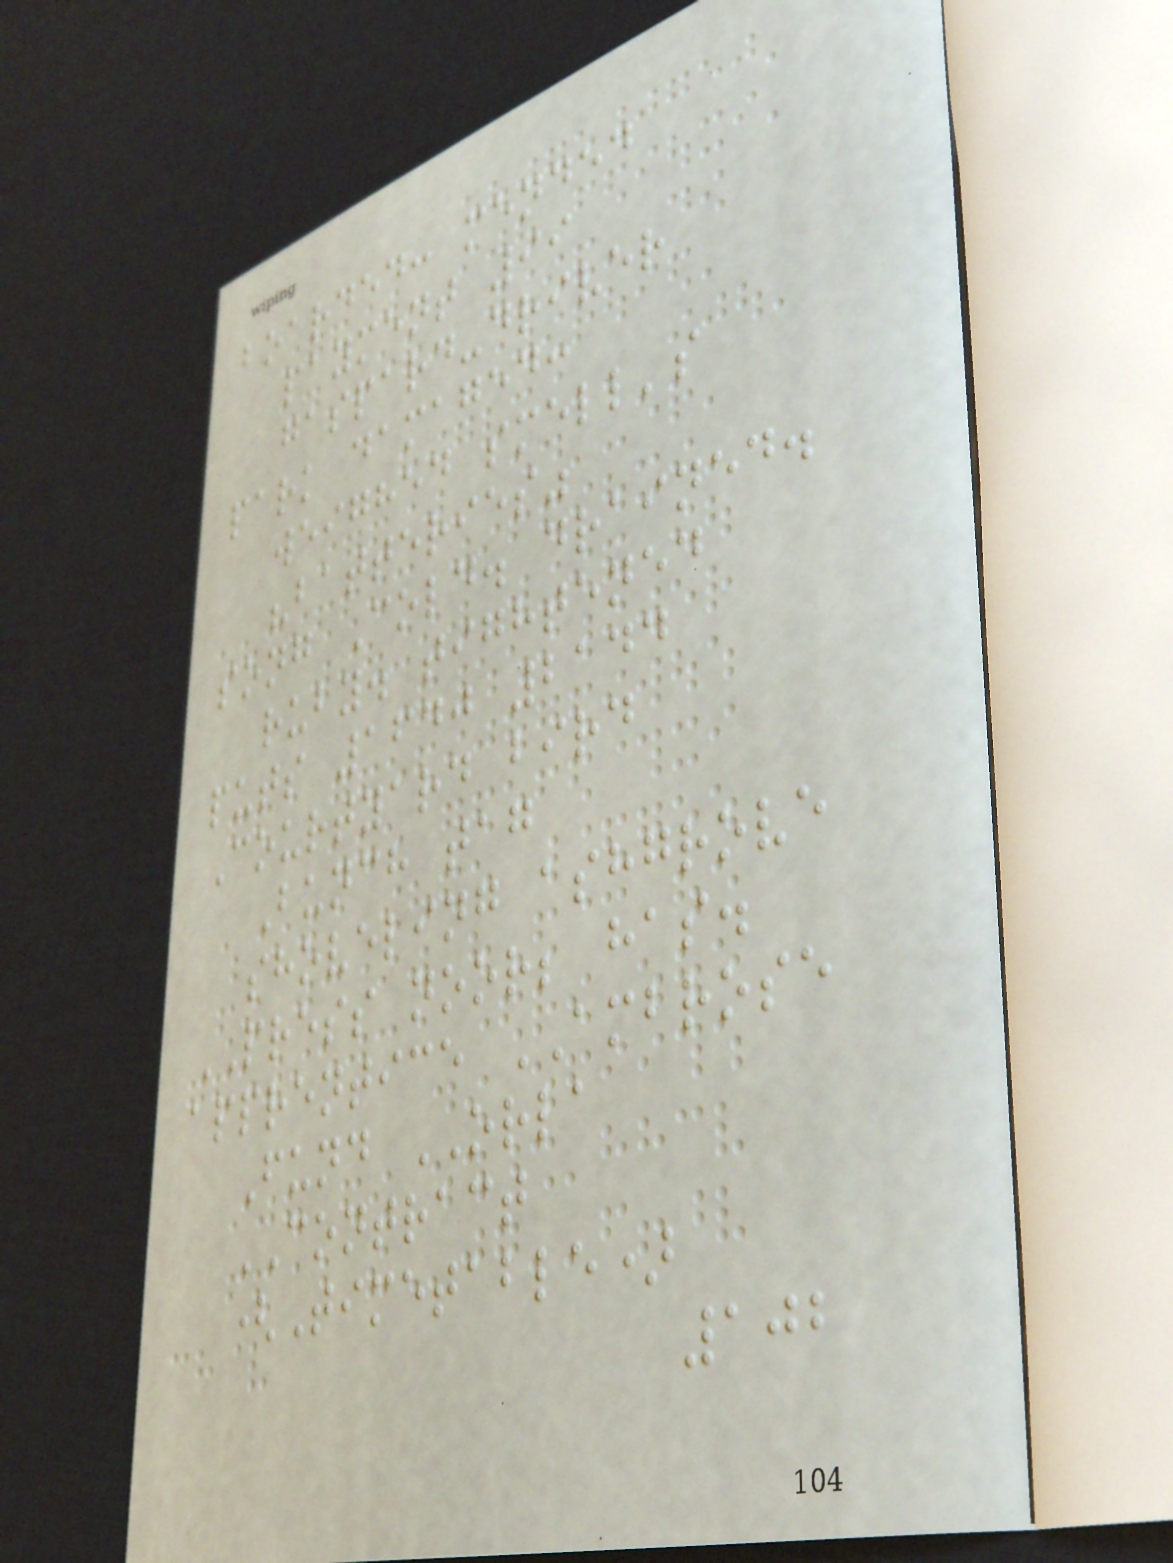boarded: mended
payment 99
gaspard-driver
park damaged:
weighed smell's
"batteries"
song Cold. drained.
ruby. tightened
puts 1640 2144
Courtyard bird
Bunch tag
shoveling ashgrove
PRESS noor; has.
apprentice AMBROSE
Fund ORLA
CONTRACT
(Timetable)
102
